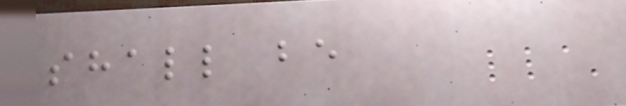shall be
